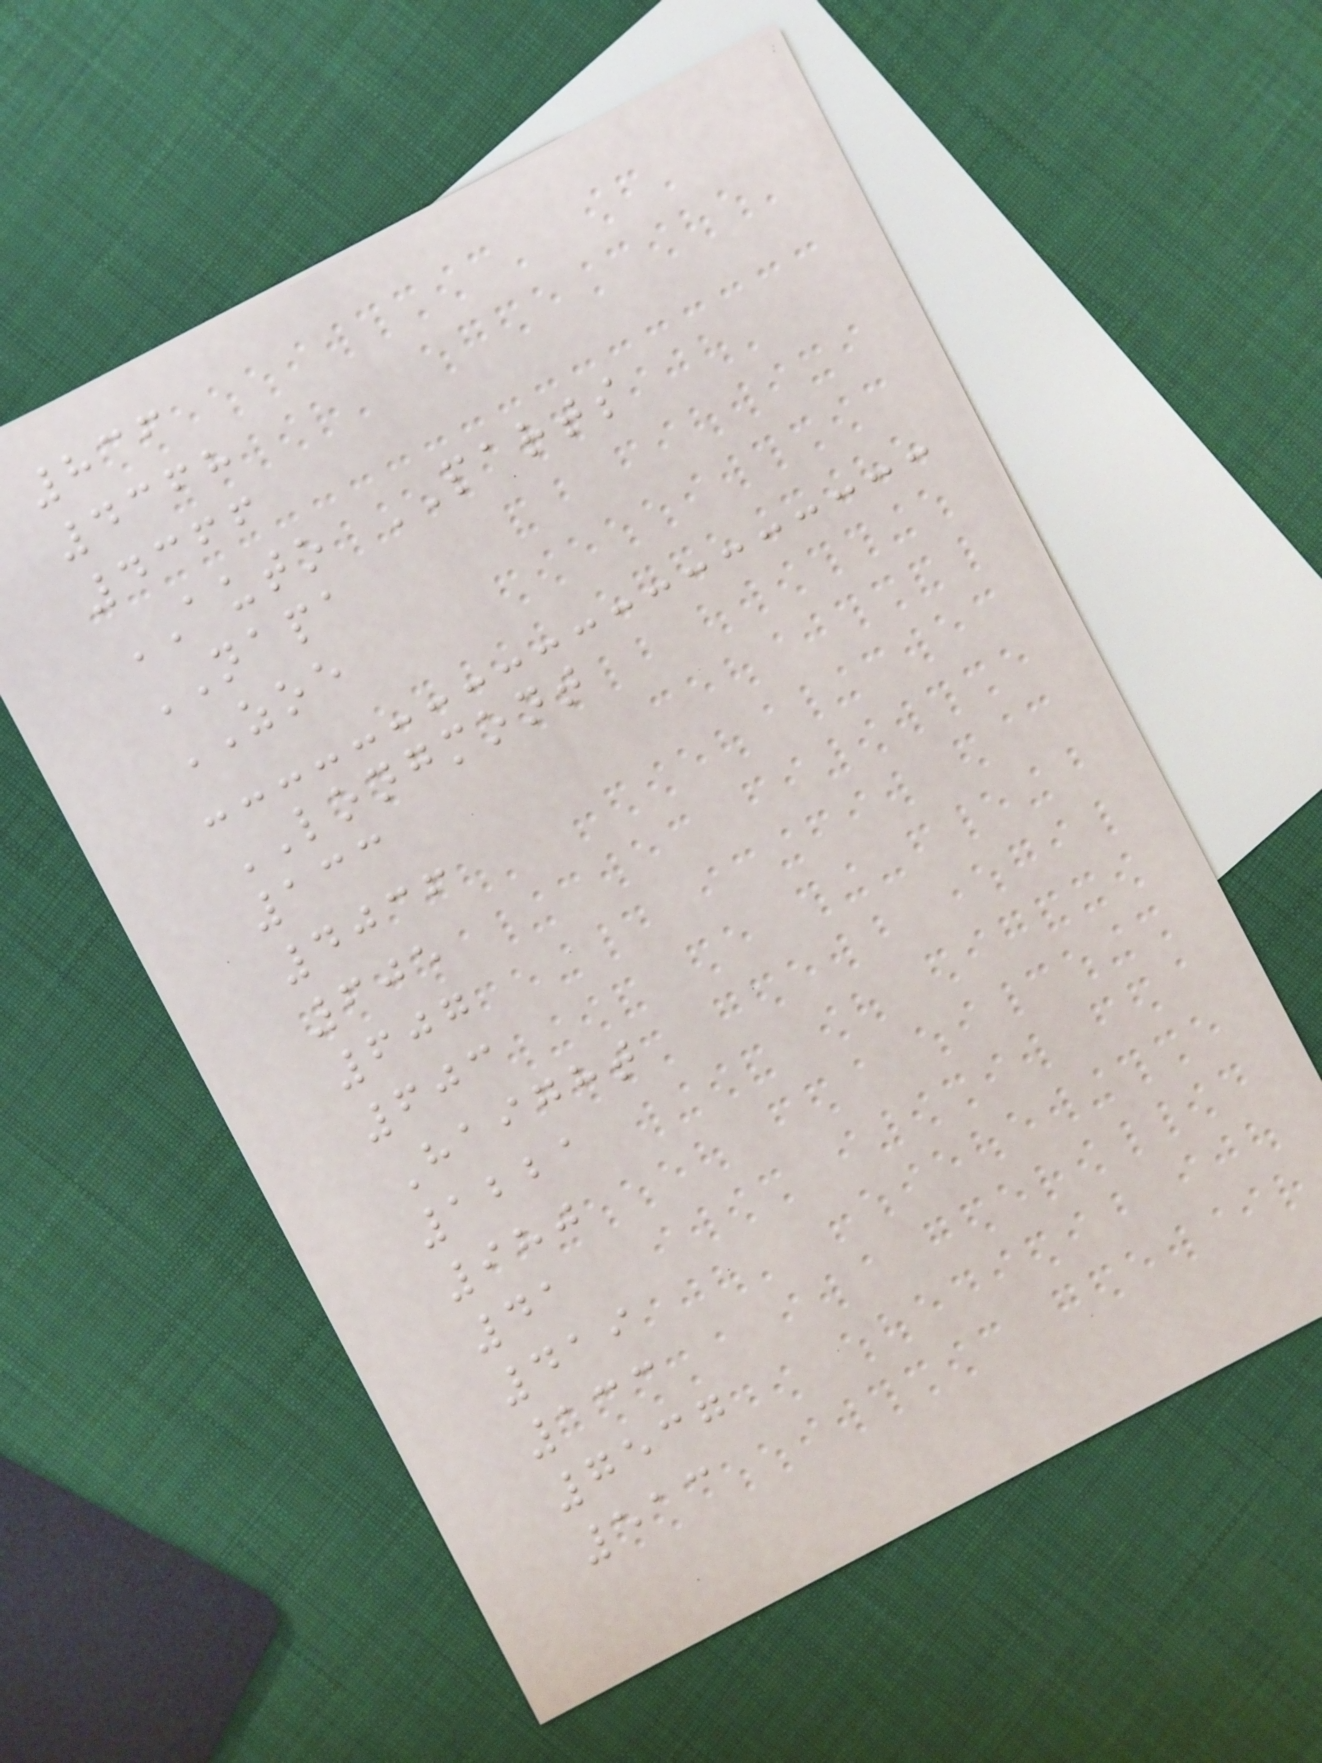836
4368
4366
AUTO PARTS
NAPA
ZOE
LONGMONT
133
4036
605
607
603
Haight
1221
980
41
419
133
7537
513
